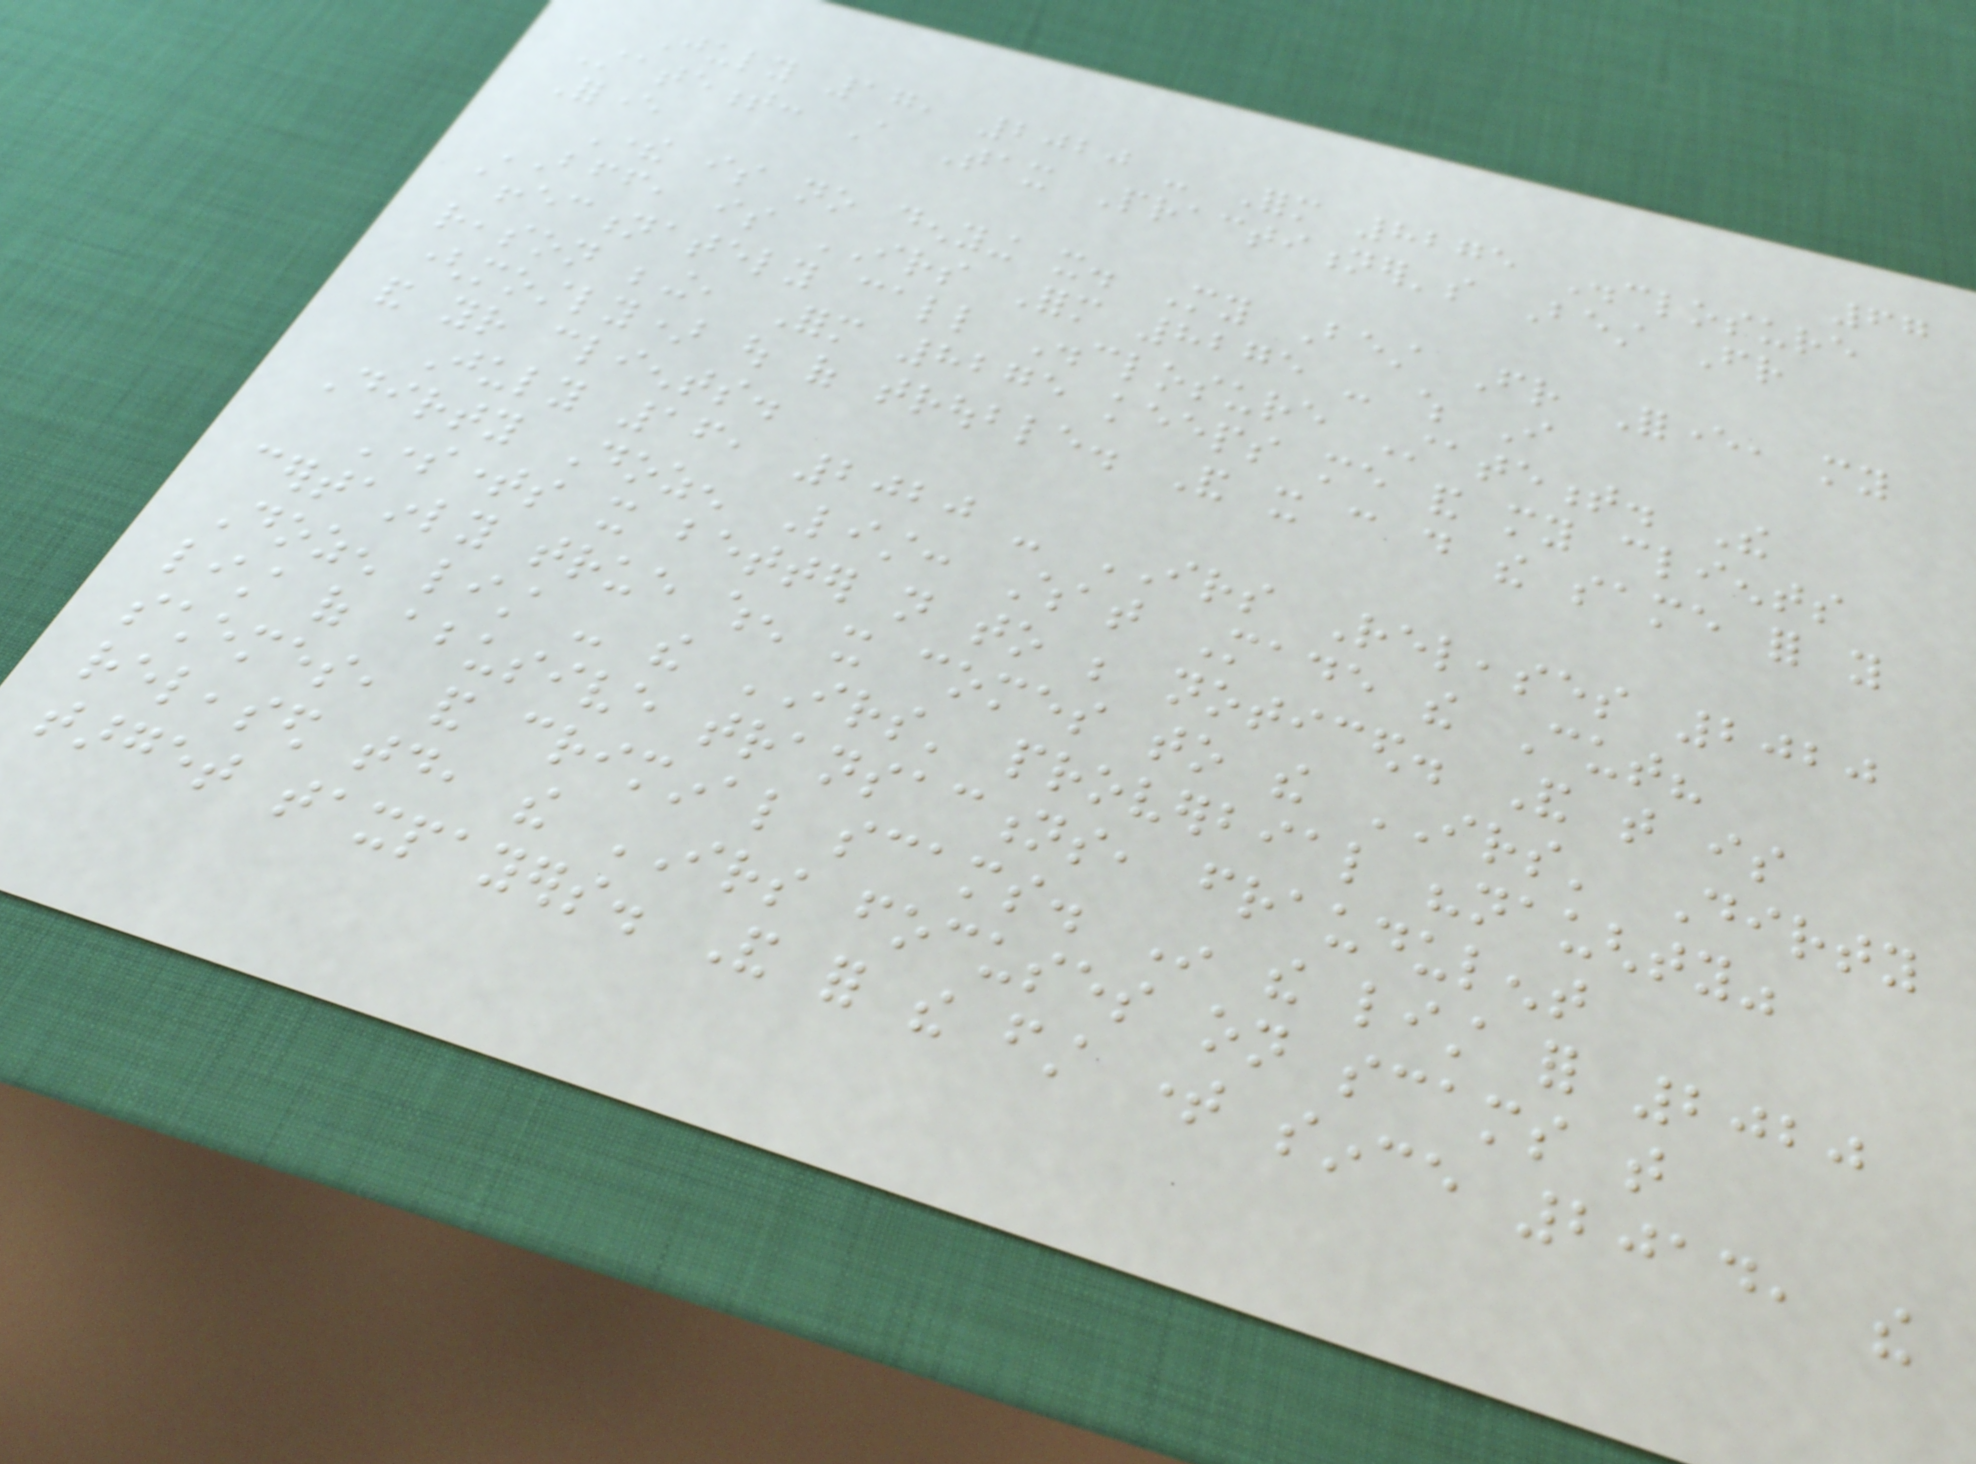67
July 17, 2020 - Form 8275 Disclosure
Statement: A Tax Practitioner's Best Friend
Forever
There is no denying it. My Best Friend Forever, my
BFF, is IRS Form 8275 - which I
affectionately call Disclosure Statement. The
reason being, Form 8275 keeps me and my clients
(mostly) out of trouble. And it can do the same for you
and your clients.
July 16, 2020 - IRS Releases 2020
Dirty Dozen List: What Made the Cut?
Sometimes it better not to be noticed. And that is
certainly true when it comes to the IRS' Dirty
Dozen list - the IRS' proverbial "naughty"
list of abusive transactions, fraudulent
schemes, and criminal scams. In the list for 2020
released today, the IRS focuses on scams that
target taxpayers. And for the first time since 2014, the
